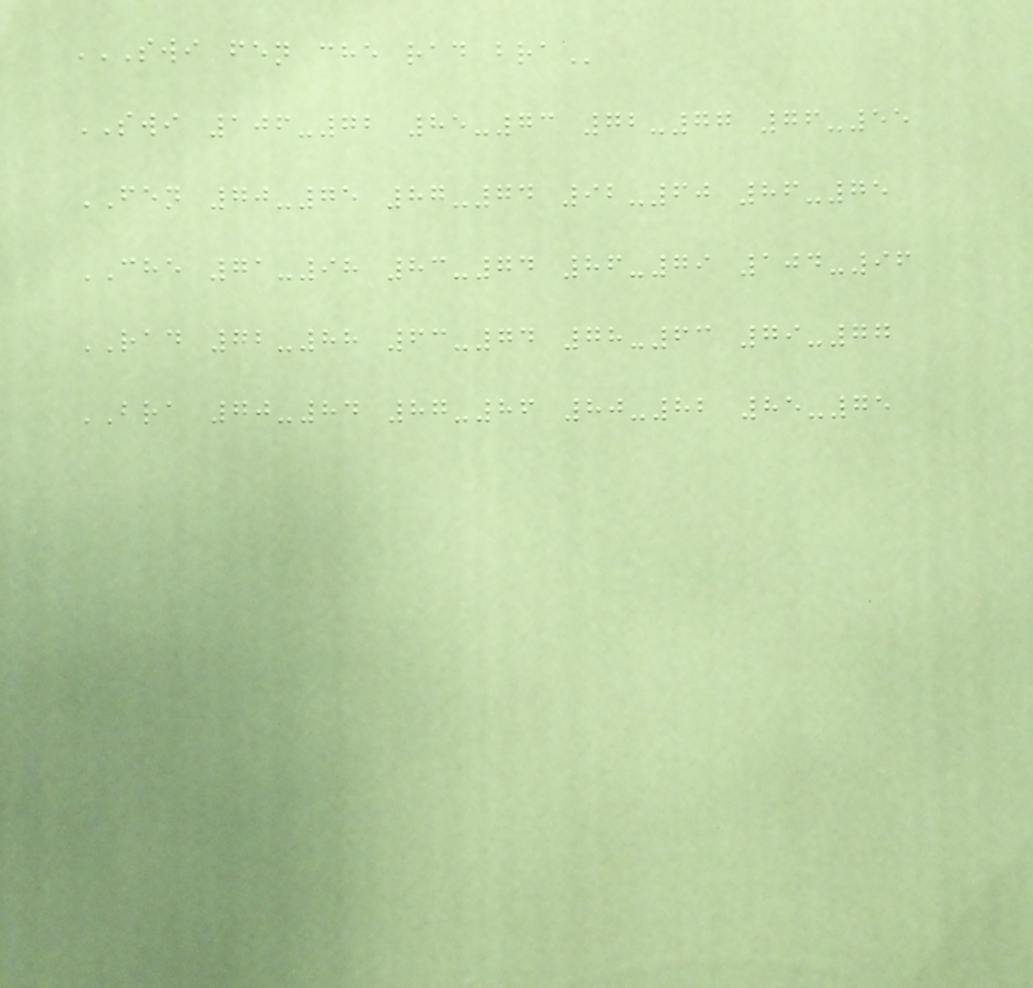SWI FEN CHE RAD BRA
SWI 106-72 85-73 72-77 76-55
FEN 70-75 87-74 92-60 86-75
CHE 71-98 83-74 86-79 104-96
RAD 72-88 63-74 78-63 79-77
BRA 70-84 87-86 80-82 85-75
